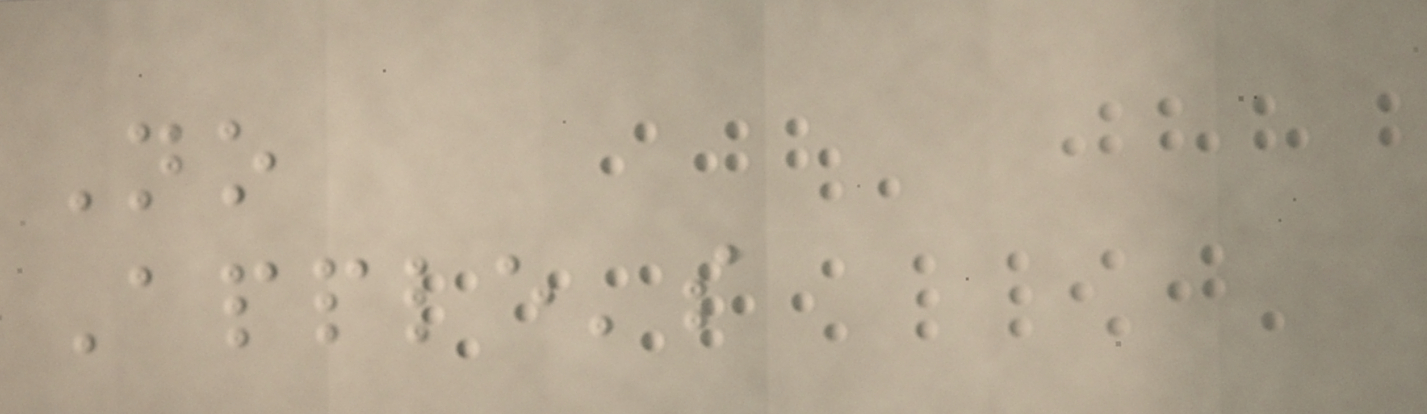No
Apple's
